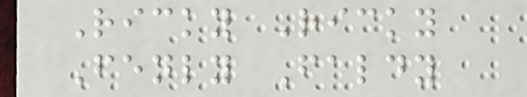Ricky Ricky
Fenly Faldy
